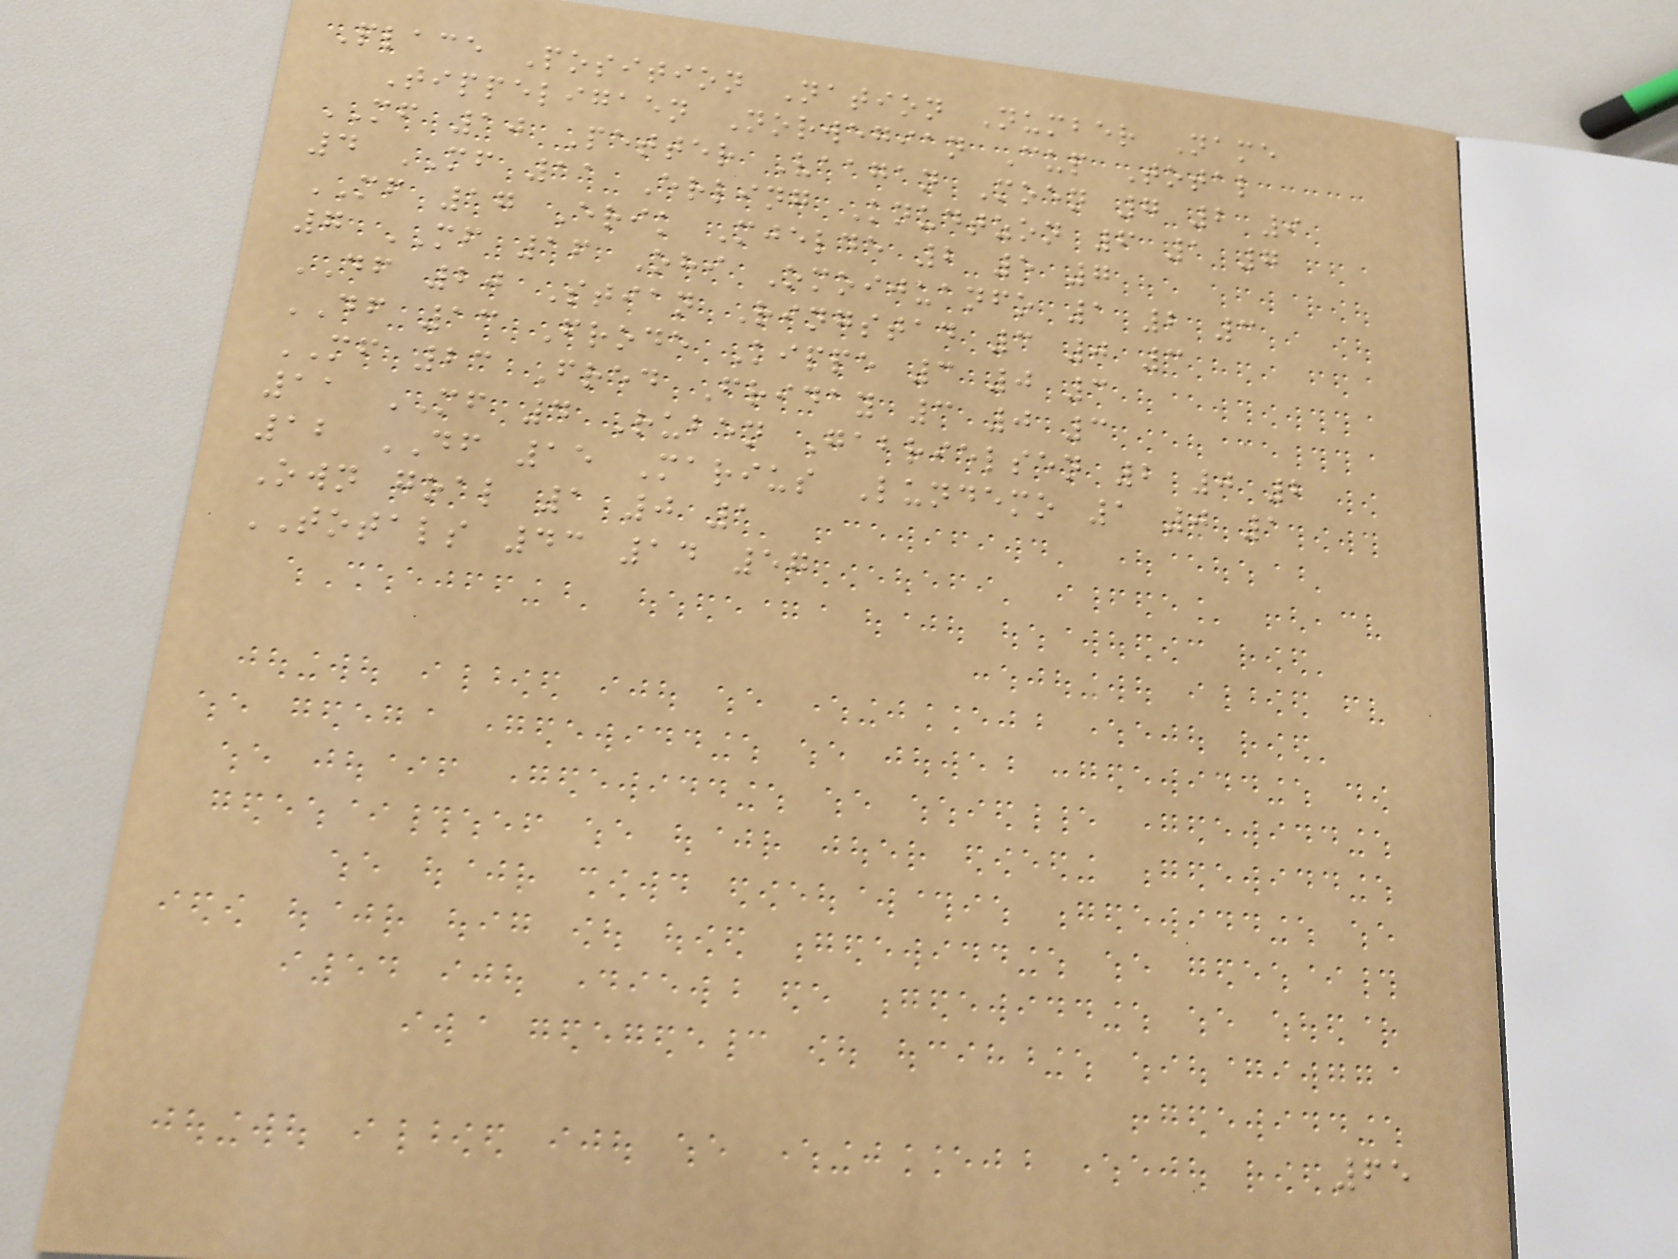Place Position Nation Number Name
Tippeligaen Norwegian Cup Total
MF 10 Petter Vaagan Moen 7 2 9
4 MF 11 Erling Knudtzon 6 1 7
MF 17 Erik Mjelde 2 5 7
7 MF 16 Ohi Omoijuanfo 1 2 3
DF 20 Stian Ringstad 3 0 3
DF 13 Frode Kippe 3 0 3
MF 23 Fred Friday 3 0 3
11 MF 4 Ruben Gabrielsen 2 0 2
12 DF 15 Marius Lundemo 1 0 1
Own goal 1 0 1
TOTALS 43 14 57
65
